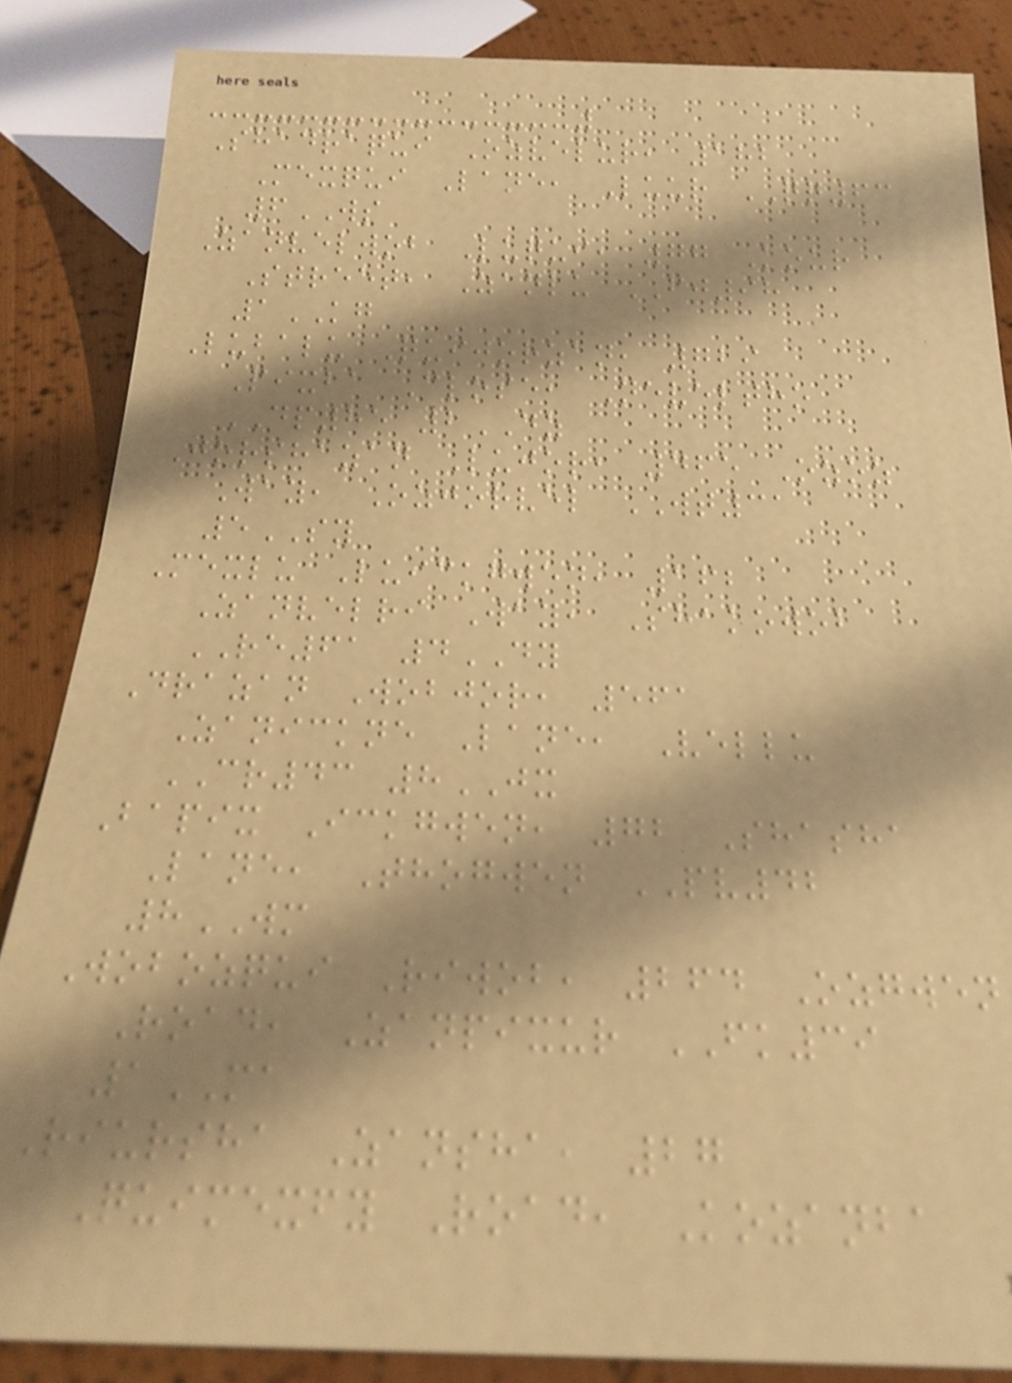Shadraqui Ozvelur, 182
Mexqui Lane, Luur QQ63
6WS
Zanvelwob Luqui, 77 Kour
Street, Zanlu FJ98
1KG
Lubalu Quijorzan, 729
Pixba Close, Neveltho
DP85 2DZ
Jorshazan Lujor, 465 Ozoz
Way, Ozjorvel WT31
5SY
Mexlu Luickgwen, 162
Zanvelri Way, Shakowob
RE61 4DY
Drazan Wobjor, 561
Zanickne Lane, Vellu
CR43 8JX
Bapix Ickgwen, 72 Shasha
Lane, Thogwen PV42
8WM
Wobozqui Riwob, 264 Ozgwen
Road, Zanpixur FK39
1MA
Riursha Zansha, 27
Quimexfy Road, Kozanba
